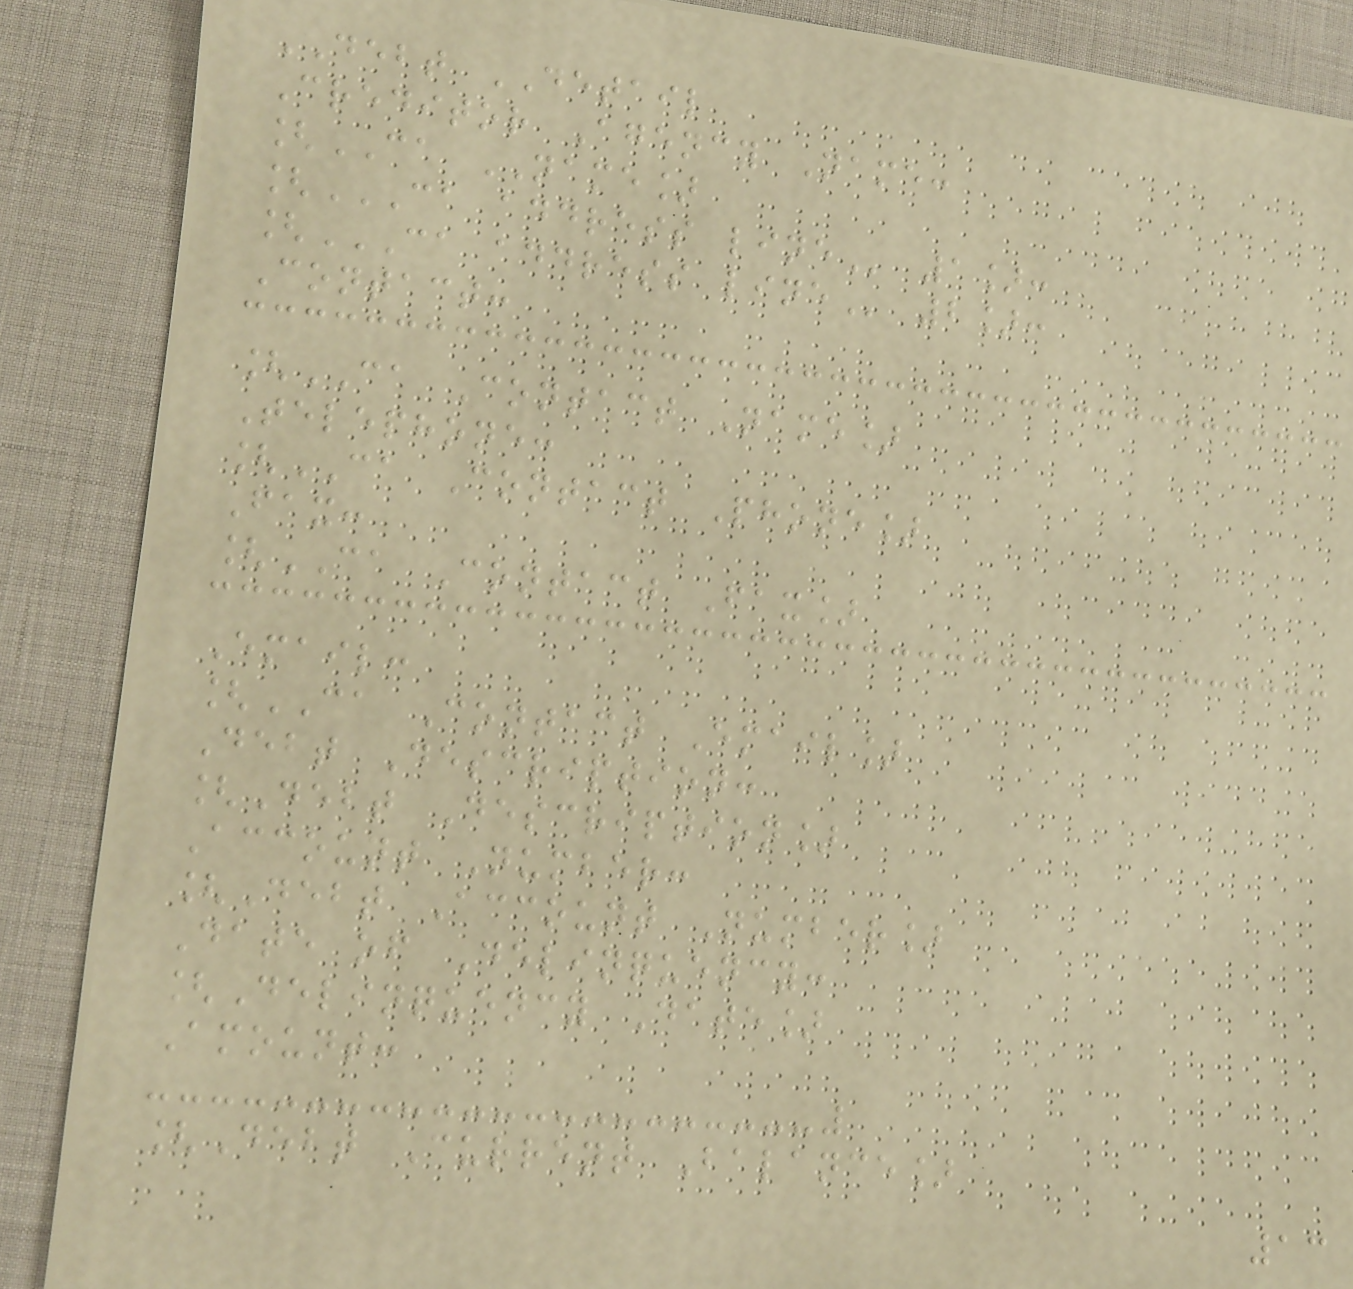DEBT DETAIL
Creditor Agency Name:
[CA NAME]
[CA ADDRESS LINE 1]:
[CA ADDRESS LINE 2]:
Contact:
[CA Contact Name]
Telephone:
[CA Contact Phone]
Fax:
[CA Contact Fax]
Email:
[CA Contact Email]
Debt Description:
[Debt Description]
Account Number:
[Debt Account Number]
Date of Delinquency:
[Delinquency Date]
Amount:
[Debt Current Balance]
13
